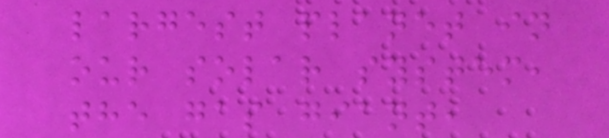largest planet in
our solar system,
the gas giant,
